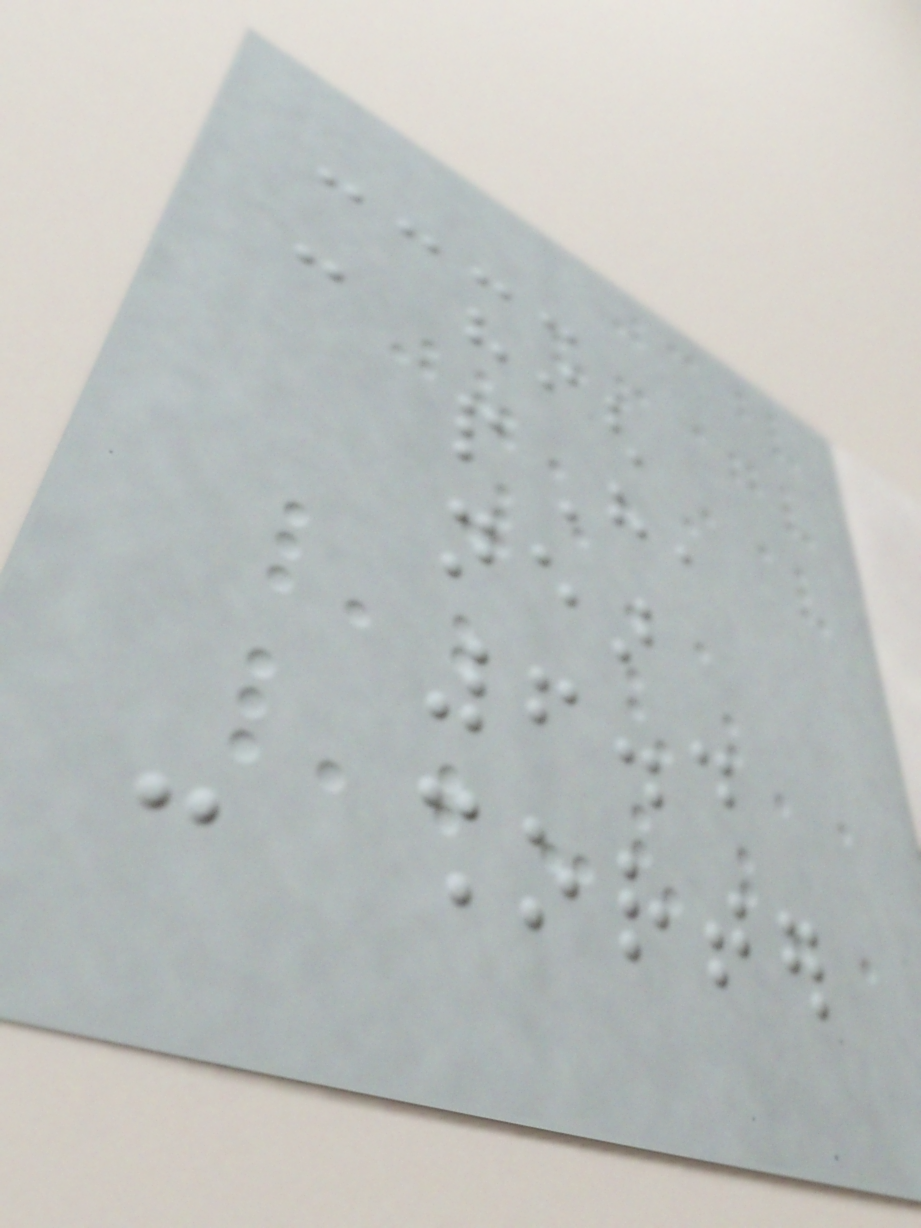- high
pH,
near
6.4
- shorter
